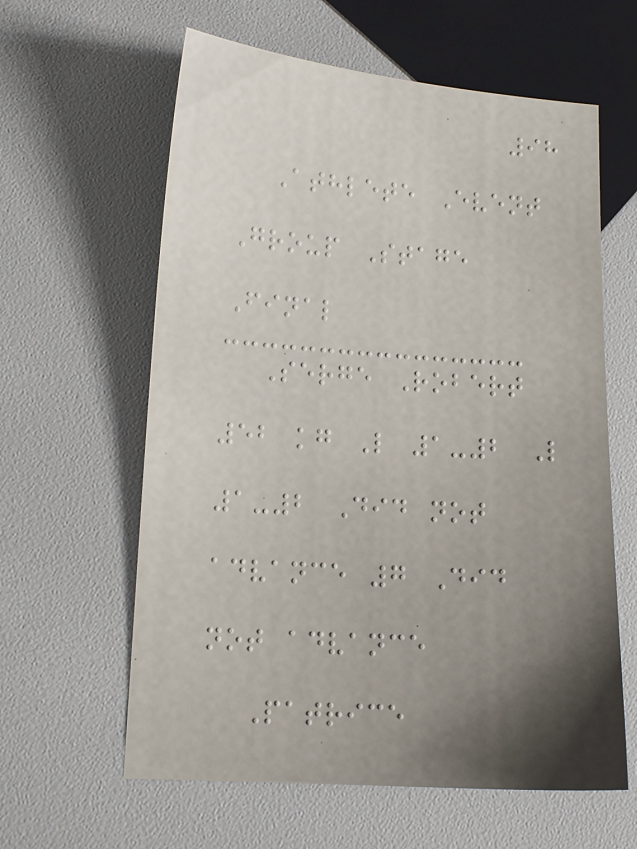98
Athlete Event
Group Stage
Final
Serge Robert
52 kg L 1-2 L
1-2 Did not
advance 7 Did
not advance
Patrice
